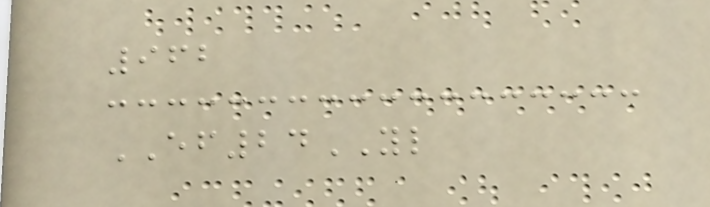962
EF24YL
